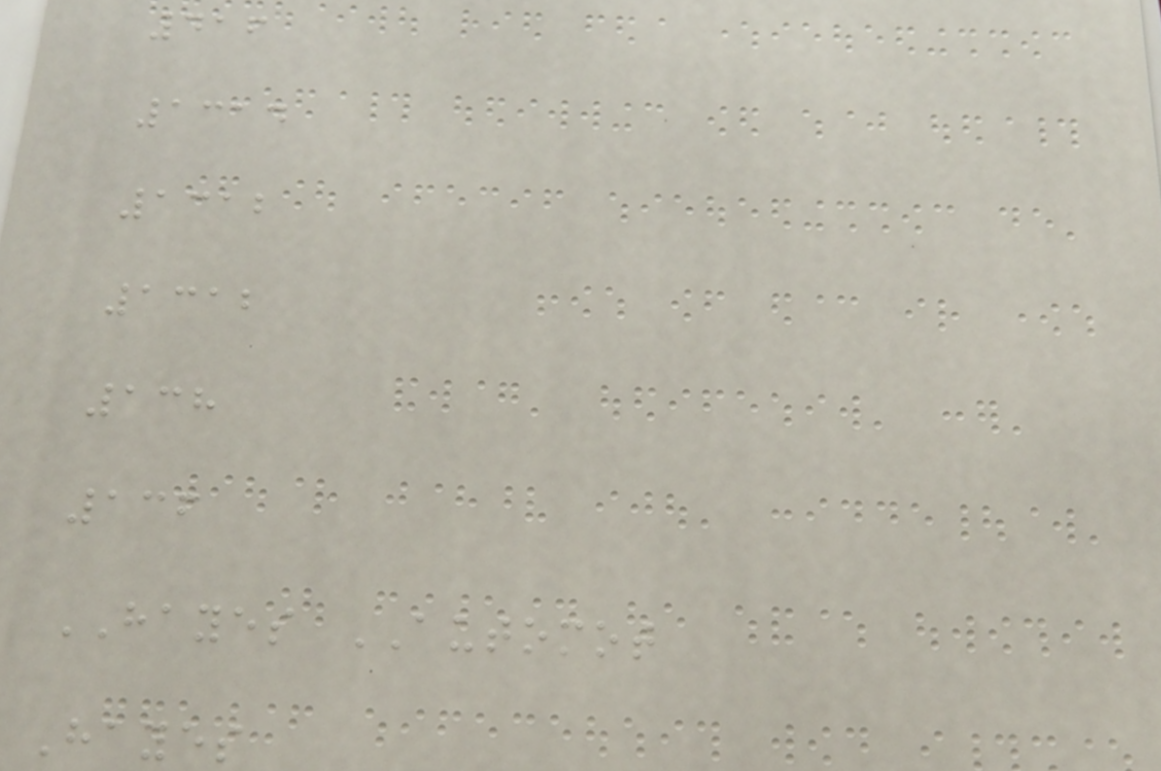416
1314
1312
1312
138
136
HAYES AUTOMOT
Hayes
